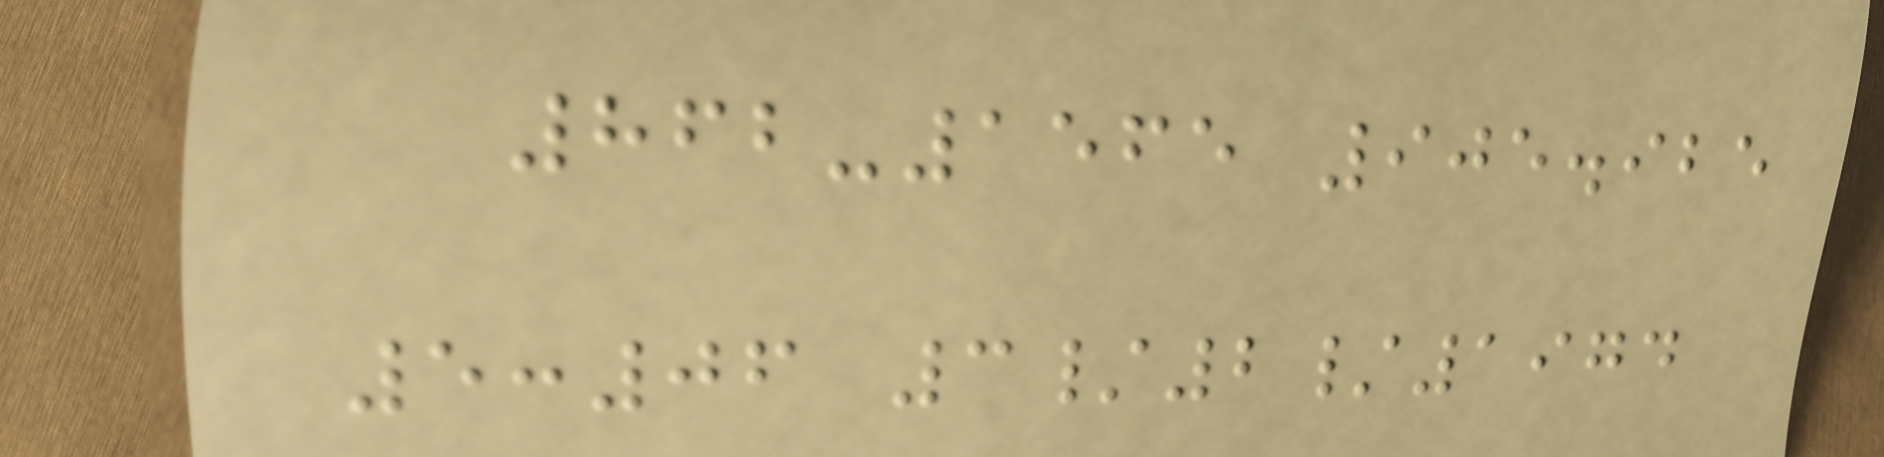862-1565 905.925
5:06 3/2/1974
